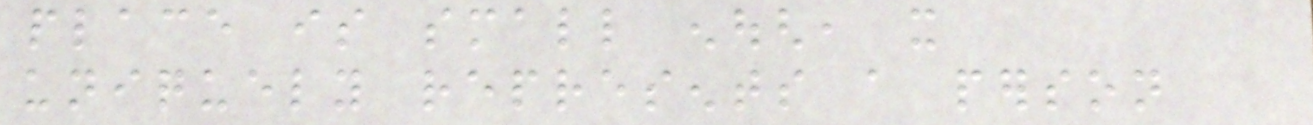place is small enough, it
uniquely represents a person
